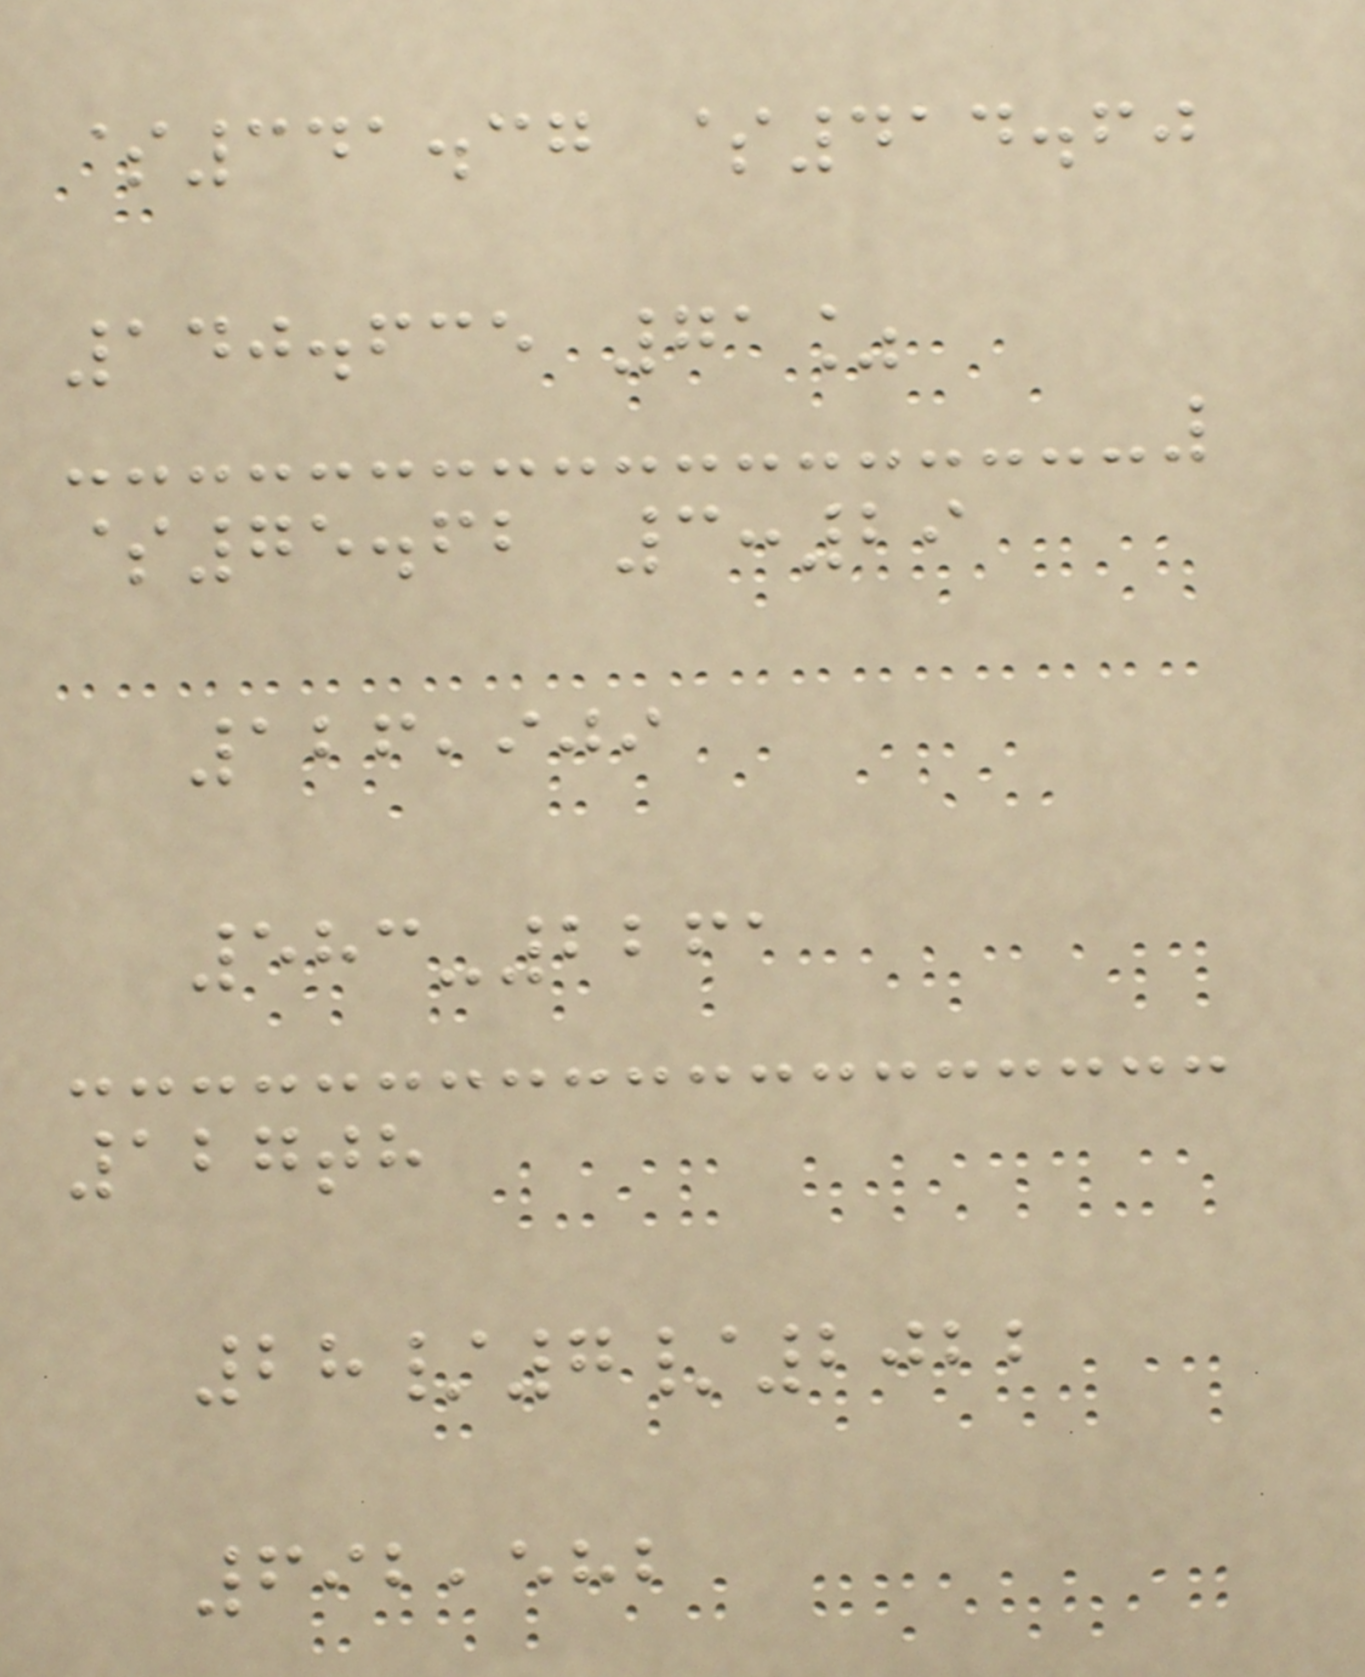$341.37 $414.60
140.635 71%
$75.62 3:29
126,909
583-2261
127th
28/7/2022
692,582
